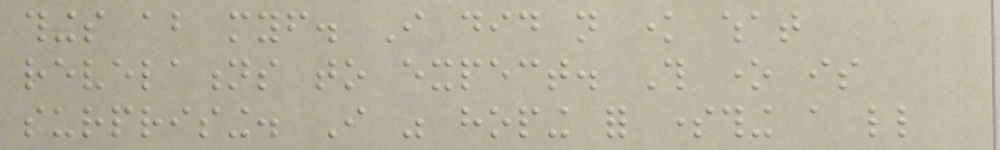things about myself. I did not know what
revelations to expect. This one is
surprising. I was hoping for something a little
